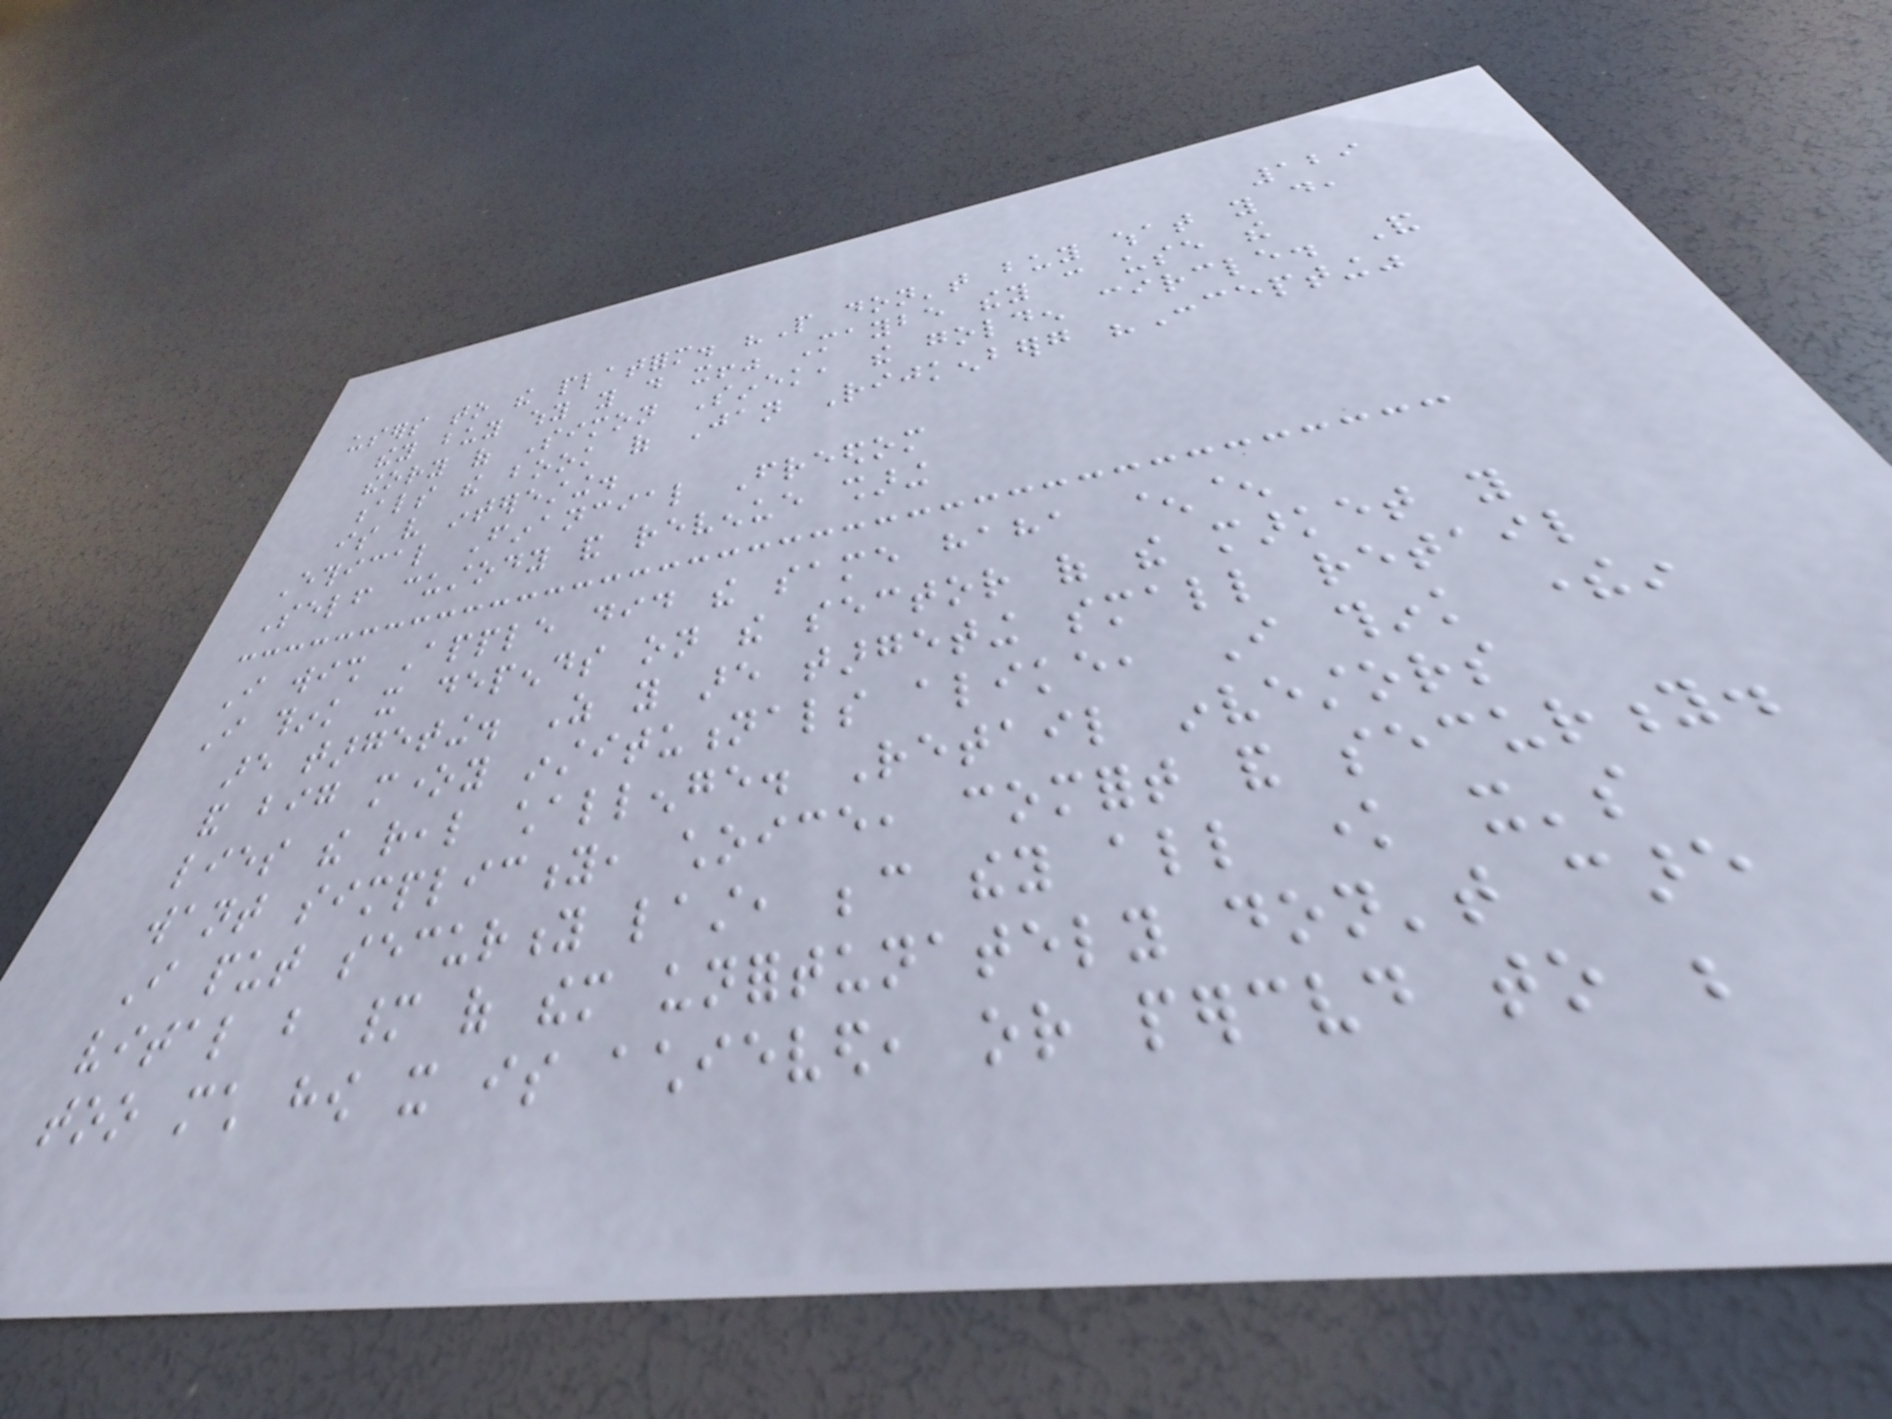129
users to the platform. "People don't buy what you do,
they buy why you do it!" Maybe they can use the
theory of Simon Sinek, the golden circle. And
als the book of Jan Rijkenberg "Concepting"
is very interesting.
Ethical Financial Freedom
Self custody and revenue sharing
I wish Apple did the same haha ^^
I think it depends on the sector of the market you
are targeting. As you are targeting small retail
and big money institutionals alike, I think therein
lies the real challenge. Retail investors
want simplicity, choice, comfort and security.
I put security last, because they all know it's
vital but many of them unfortunately don't care
too much how it is achieved, or perceived to be
